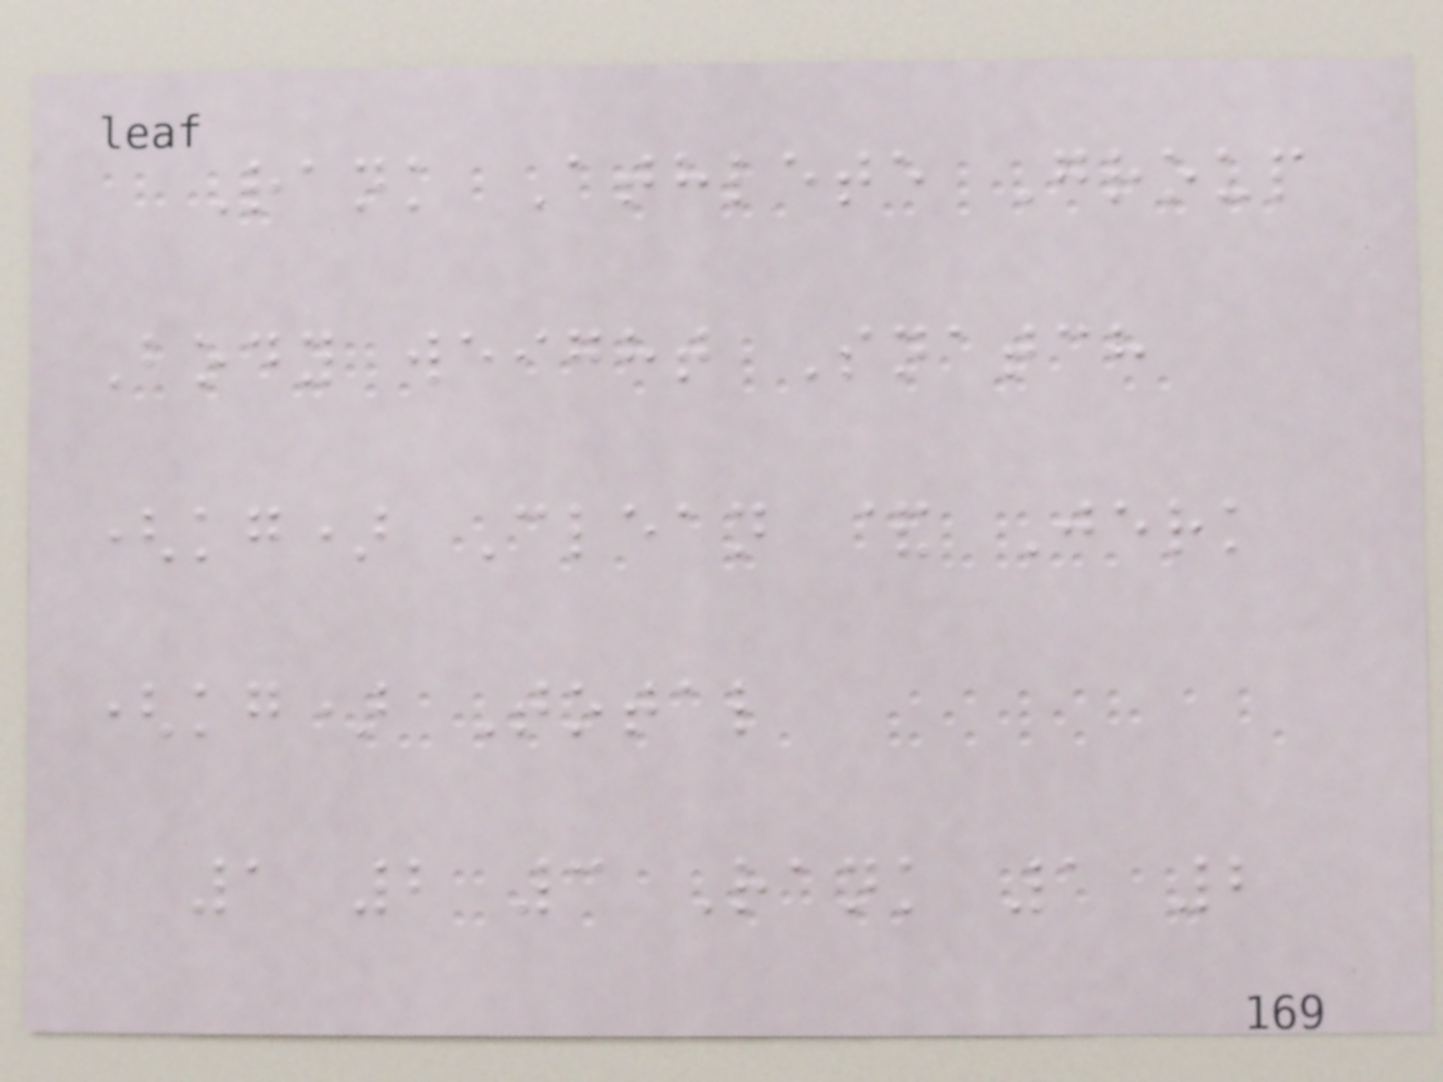Rank Athlete Group
Body weight Snatch
(kg) Clean & Jerk
(kg) Total
1 2 3 Rank 1 2
